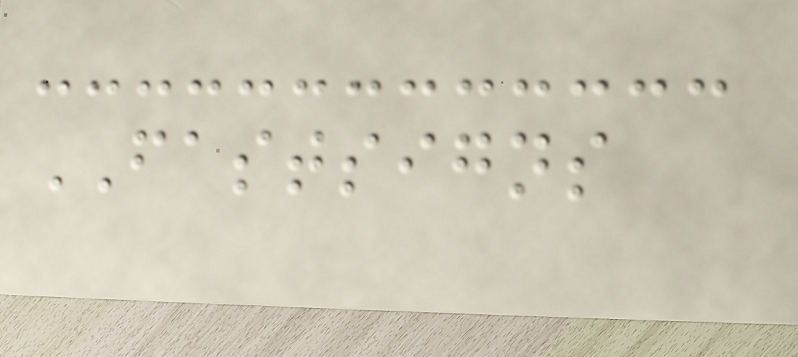FASTSIGNS
